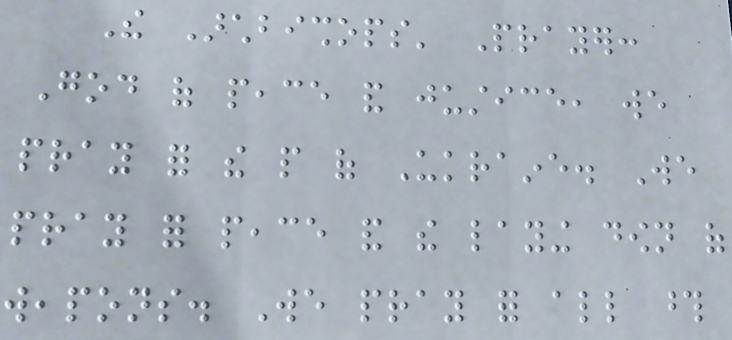The Archbishops' Prayer:
God of peace and justice, we
pray for the people of Ukraine. We
pray for peace and the laying down of
weapons. We pray for all those
